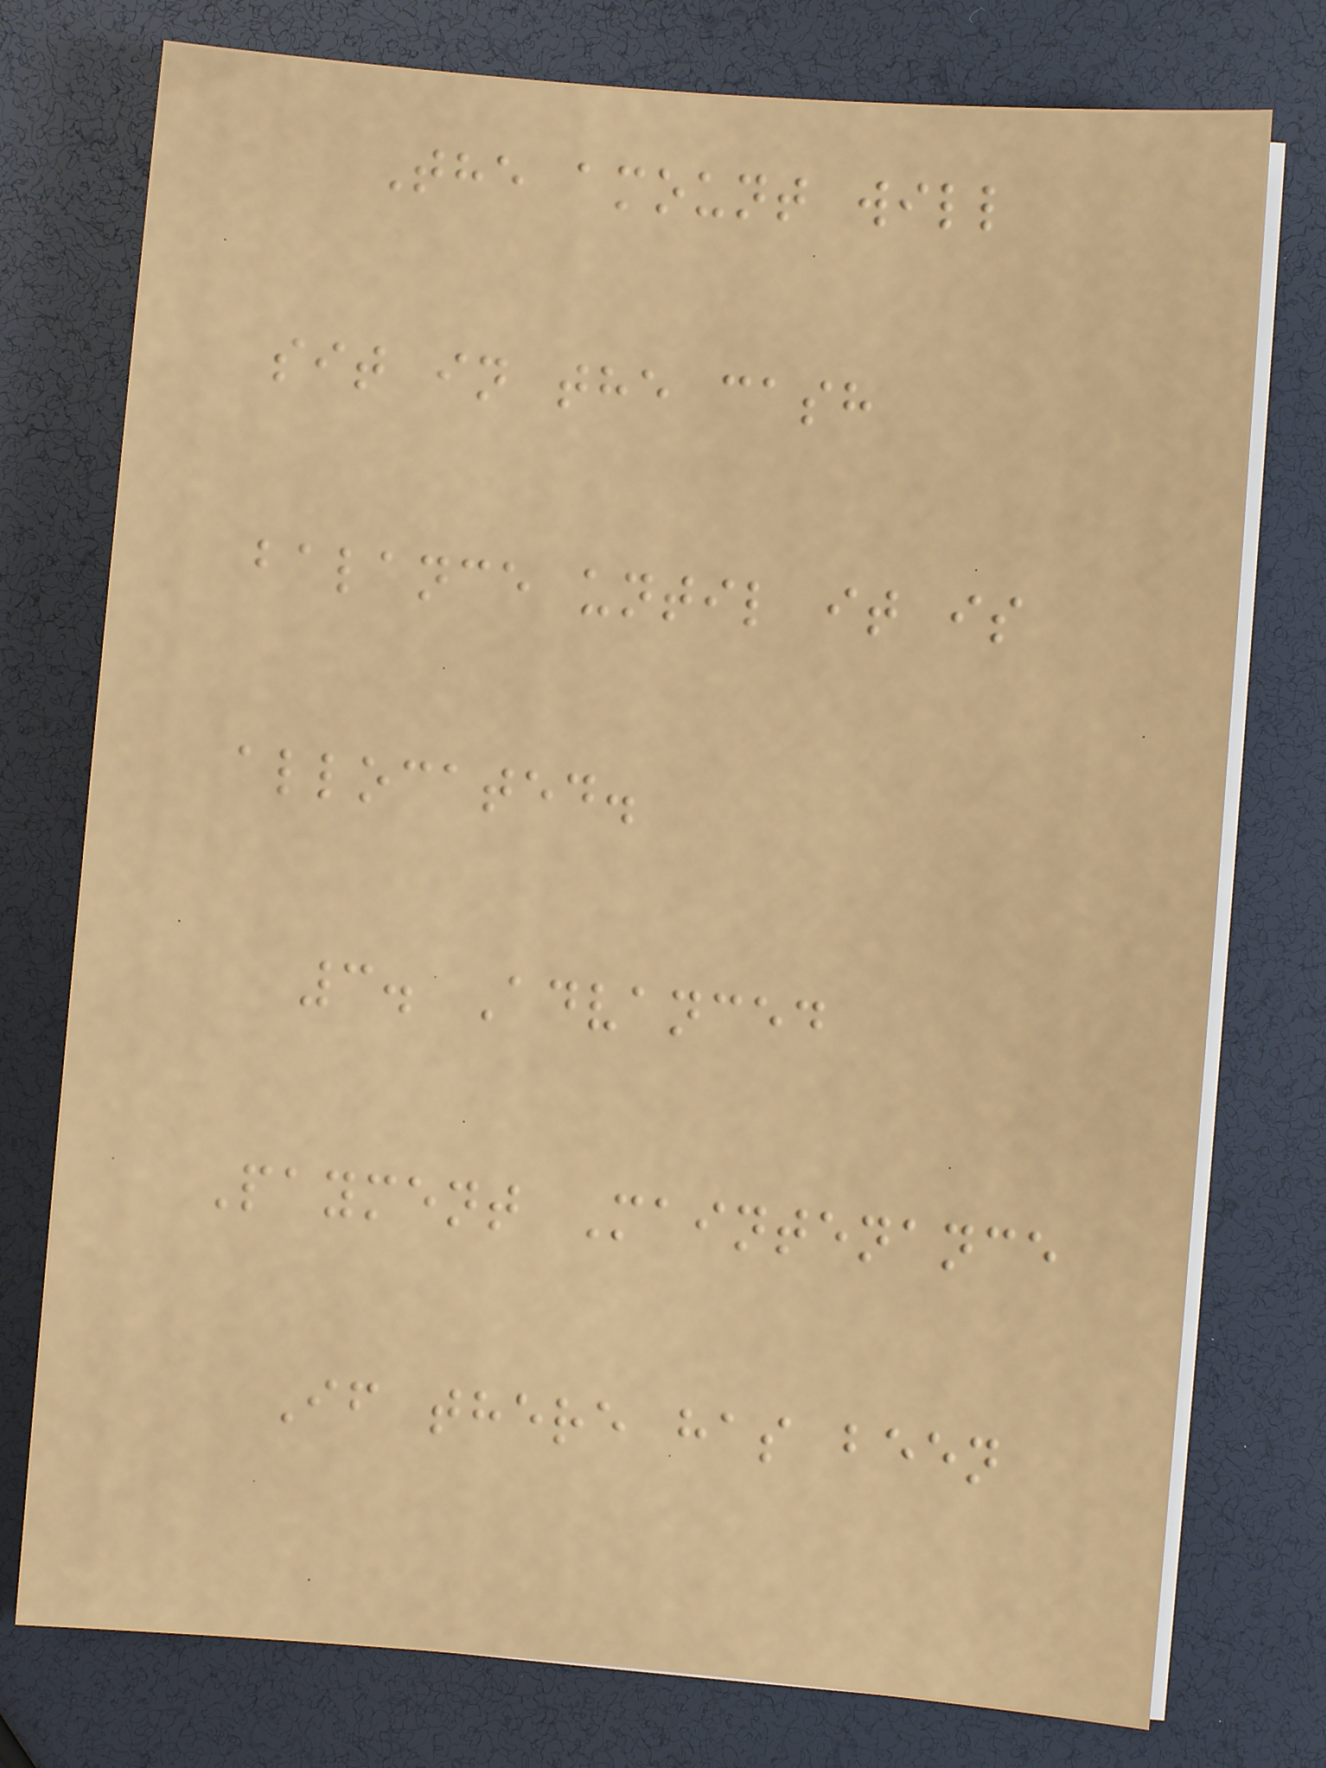The amount will
sit in the cash
balance until it is
allocated.
3. Advanced
Payment Maintenance
If there has been
